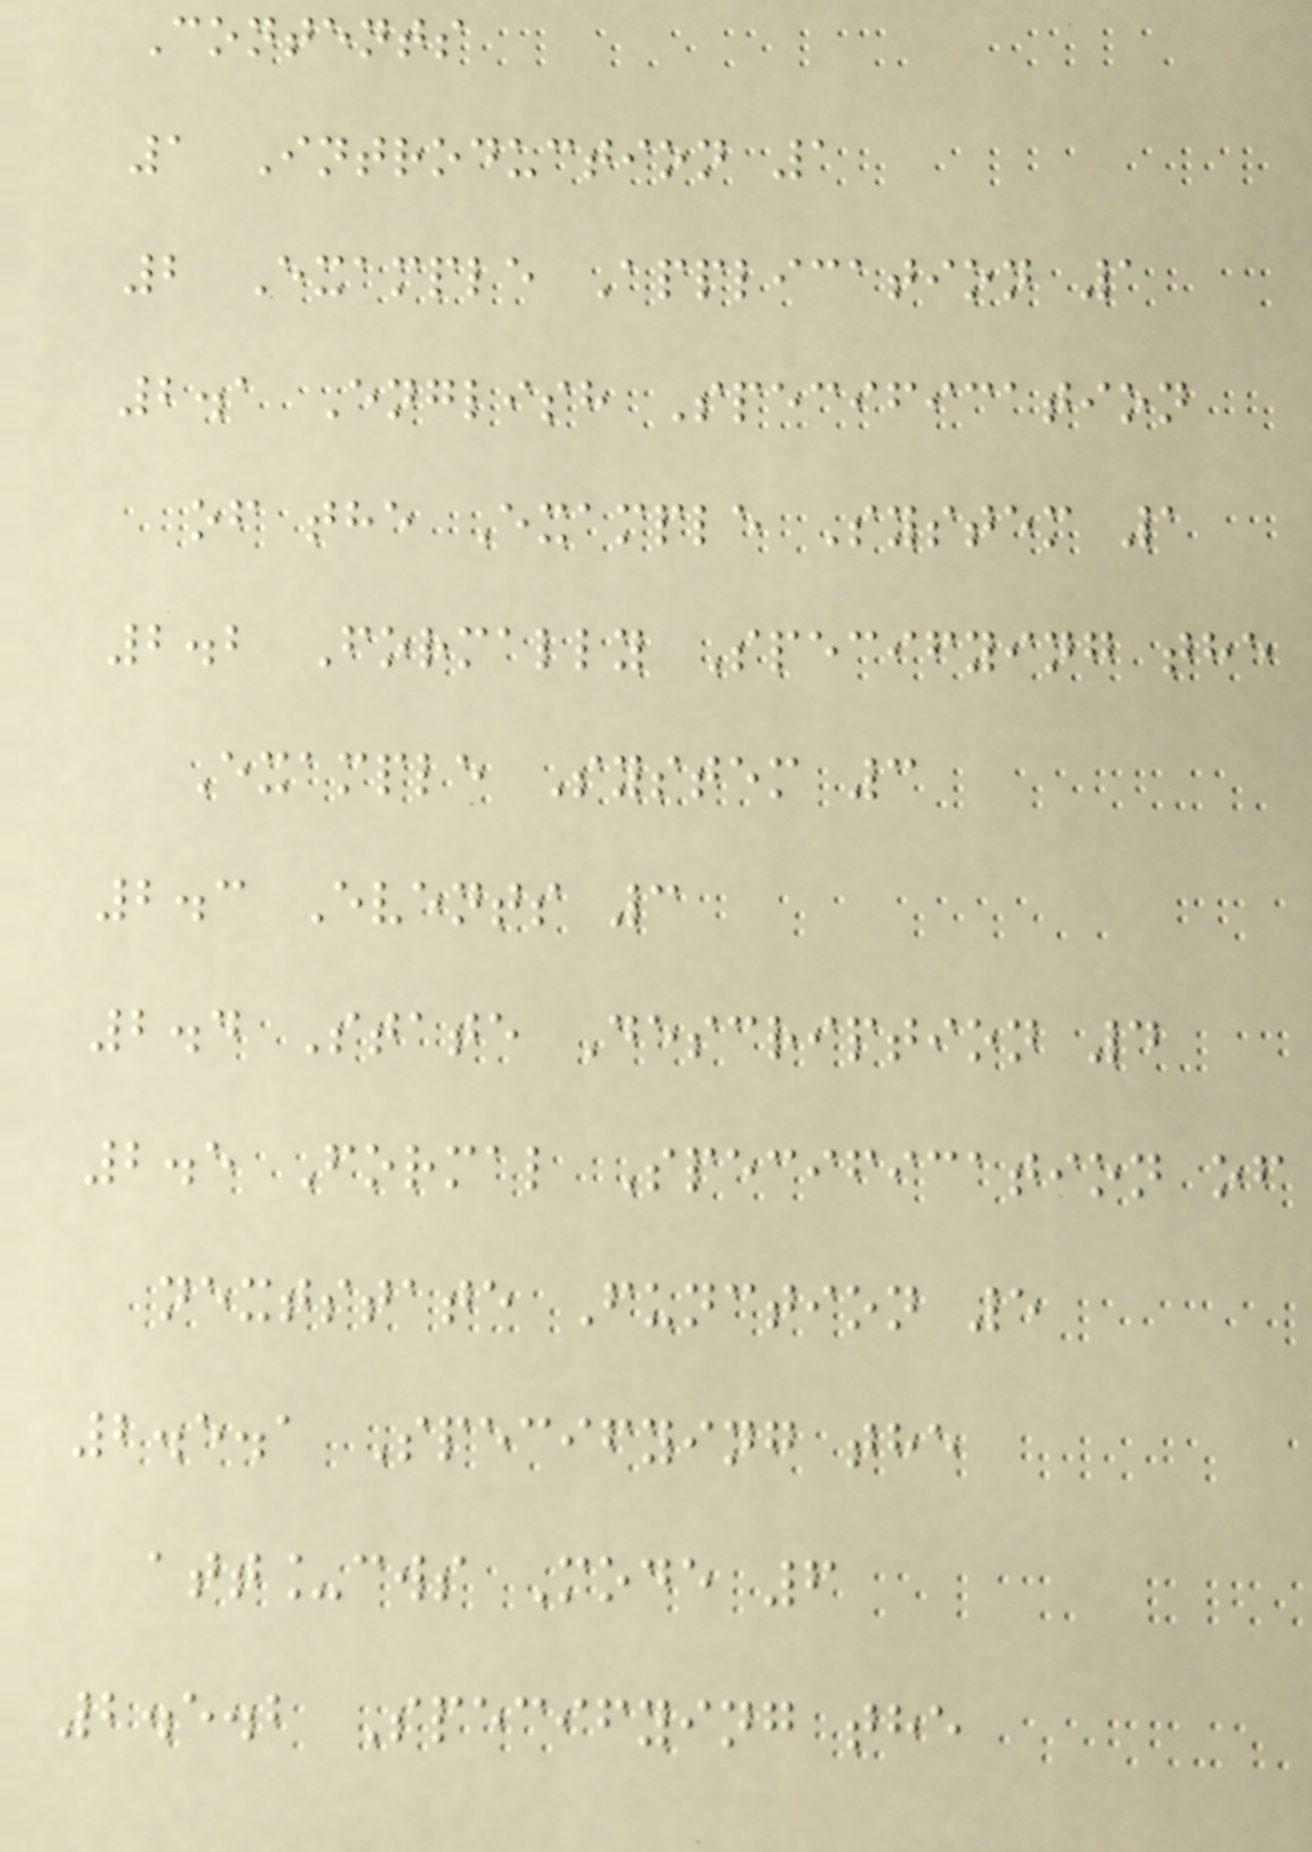Contents
1 Introduction 1
2 Example Application 1
2.1 English Specification
of the Example System 1
2.2 Formally Specifying the
Example System 3
2.3 Events 3
2.4 State Description 4
2.5 Formal Specification of
nextstate Function 5
2.5.1 Specifying the
att_cws Mode 6
2.5.2 Specifying the
